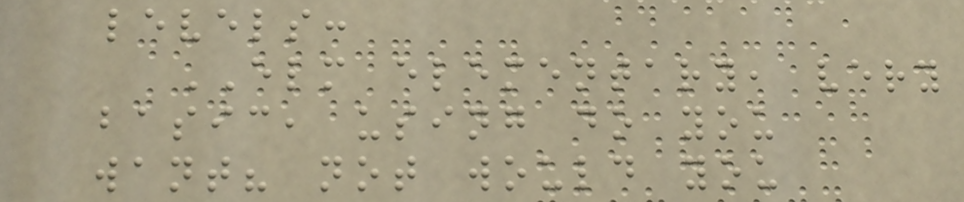levels:
ELM elementary, very
basic, using do you
want? not would you
